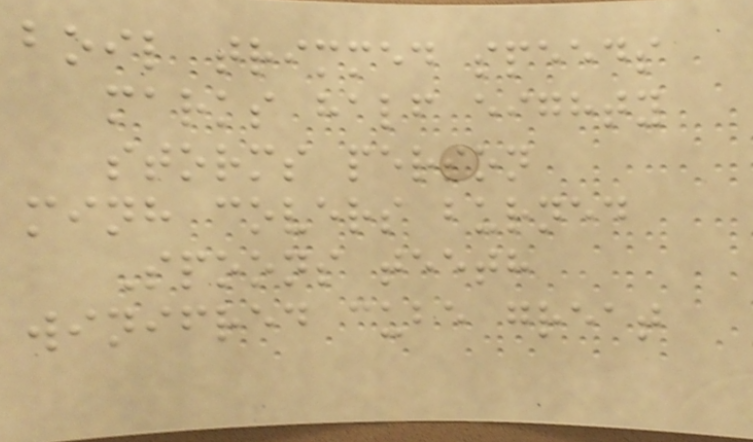boil trimmed speeds
marks half eighty
storms person
minh covers burned
Spoons teeth
winifred cube great
